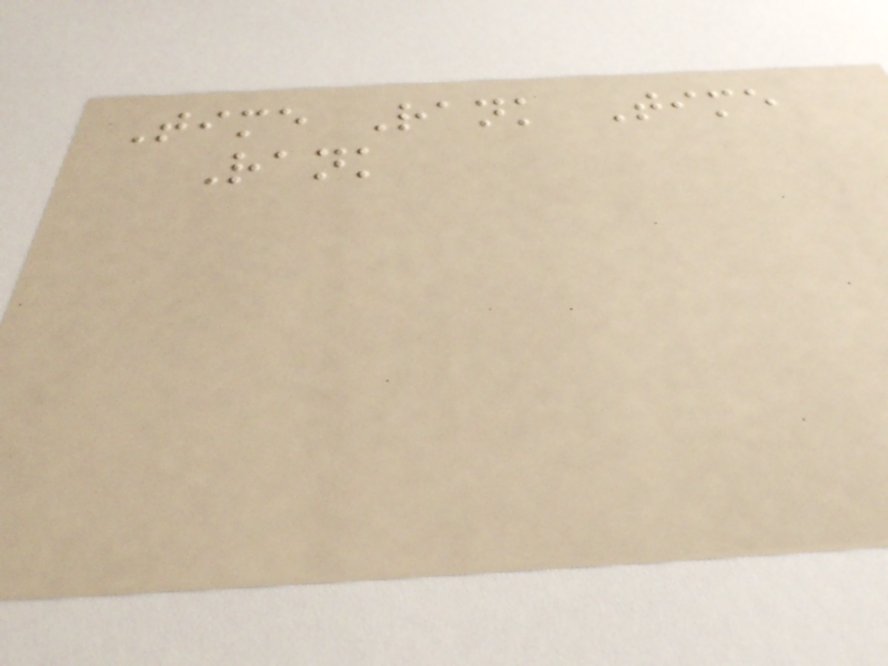Time Rank Time
Rank
